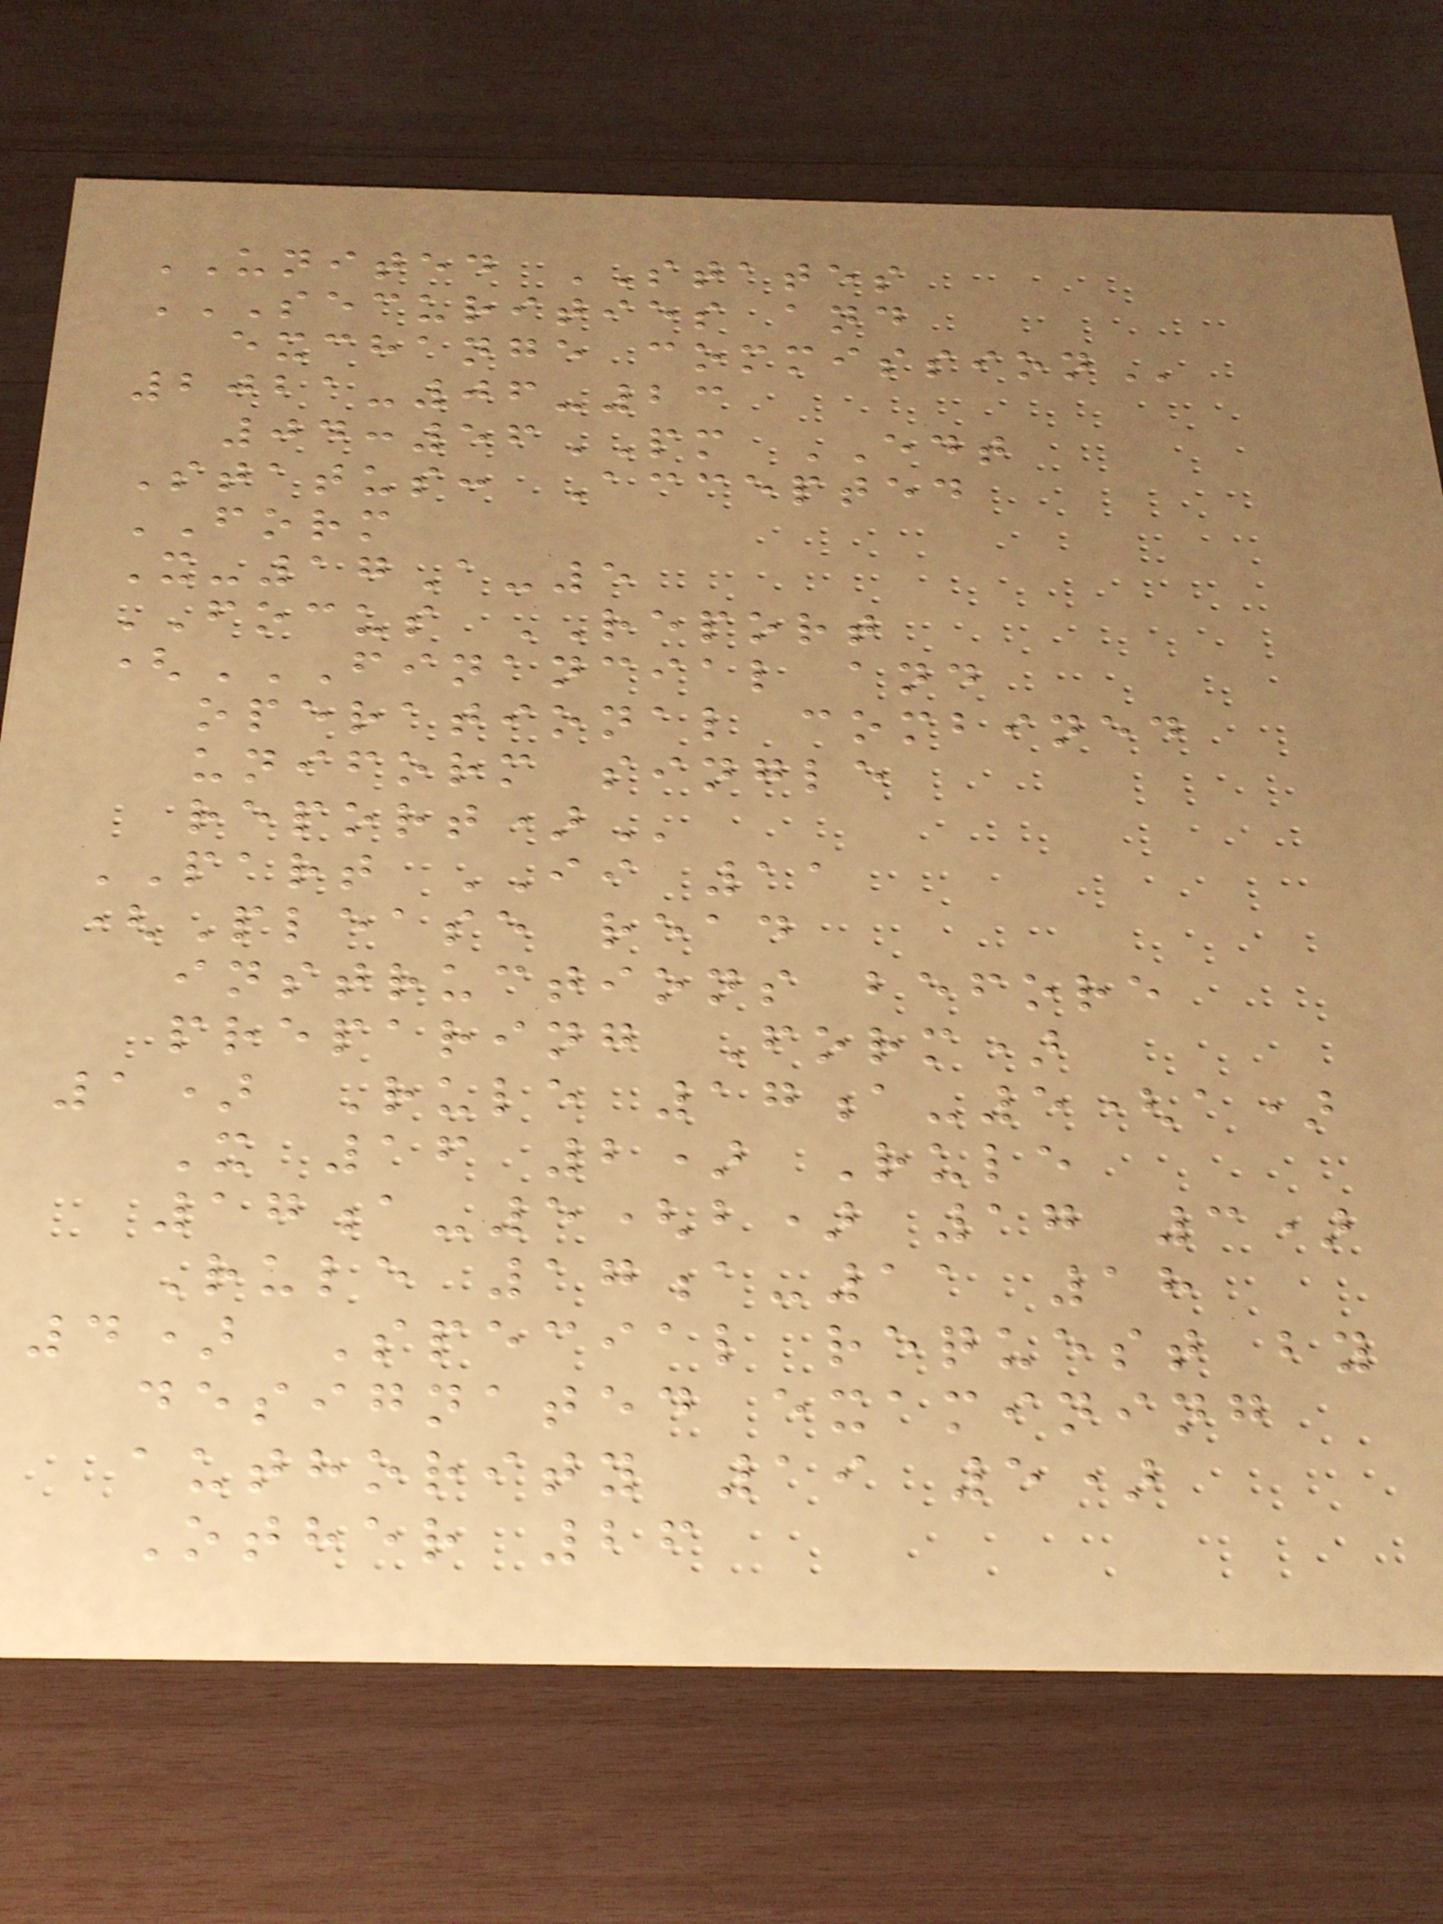UNITED STATES
SECURITIES AND
exchange
2021-06-23
04:56PM EDT
Status: Accepted
FORM
X-17A-5
FOCUS REPORT
(FINANCIAL AND
operational combined
uniform single
PART II 11
(Please read
instructions before
preparing Form)
1) Rule 17a-5(a)
X 16 2) Rule
17a-5(b) 17 3)
Rule 17a-11 18
4) Special request by
designated examining
authority 19 5)
Other 26
